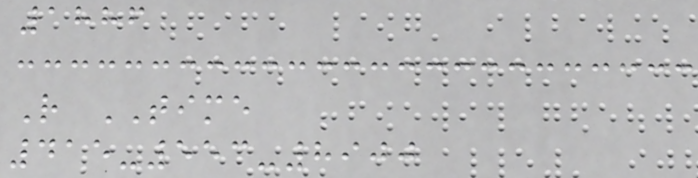1886
R TIME
415-553-8900
